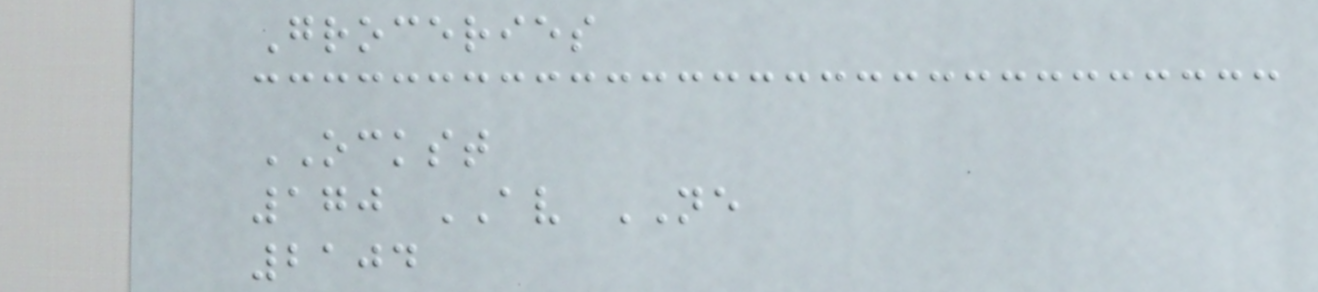Groceries
OCKST
170 AV NE
2104
